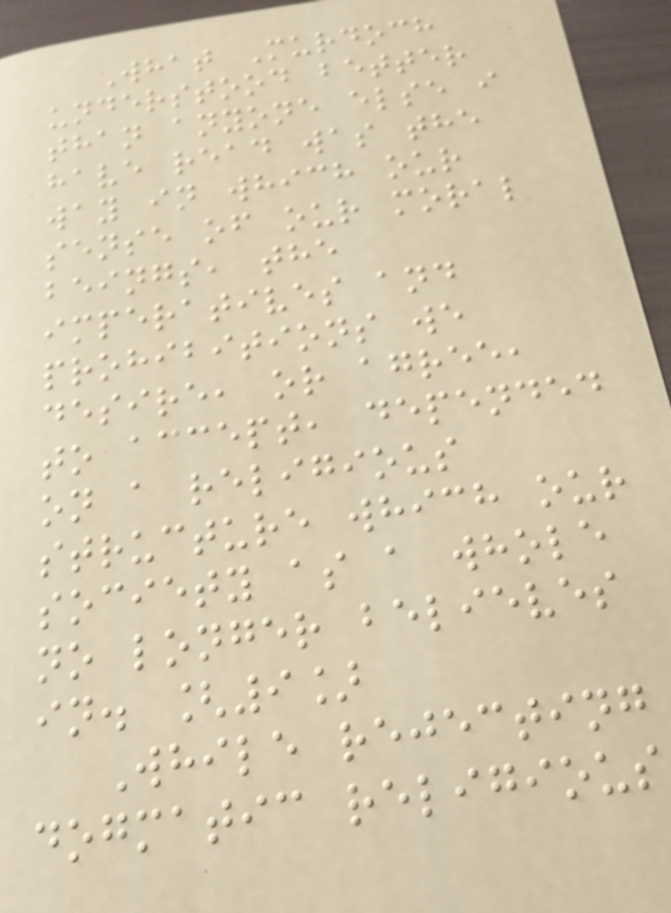What Murdoch
understood better
than anyone else i
have read was the
way in which our
sense of our moral
beings, the
imperatives and
prohibitions we
desire, or agree,
to accept, depended
on a religious
structure which our
society as a whole
no longer believes
in. [9]
While rejecting
dogmatic religious
